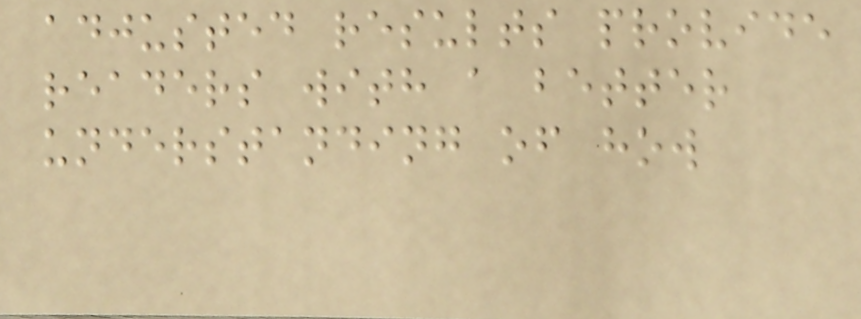adjusted results provide
readers with a better
understanding of how
